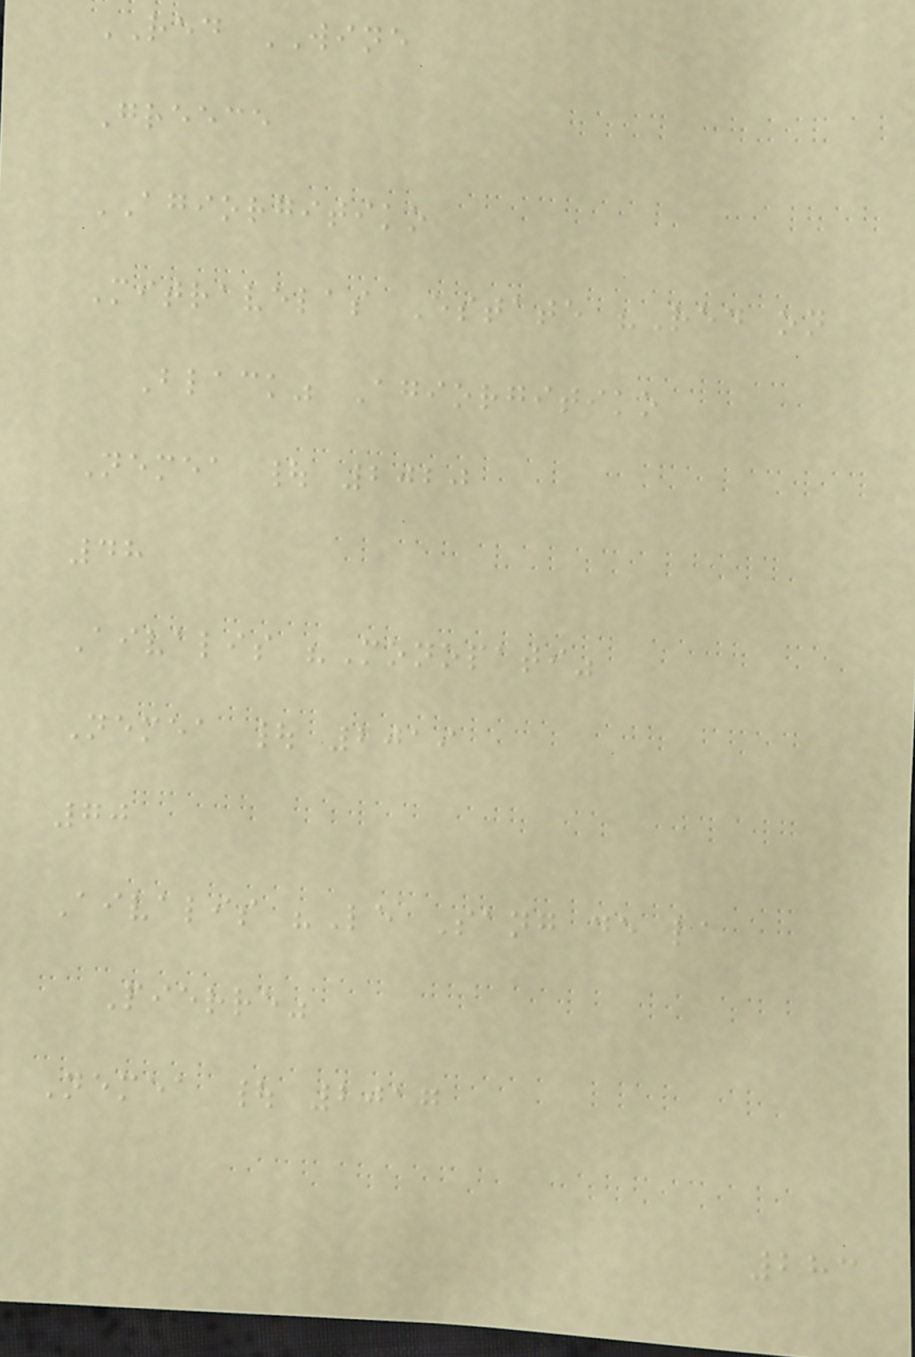RED WINE
Greece
AGIORGITIKO
Mitravelas Estate "Red on
Black" Agiorgitiko
Nemea | 2020
48
Aivalis "Monopati"
Nemea | 2019
70
Aivalis "Le Sang de la
Pierre"
Nemea | 2017
283
